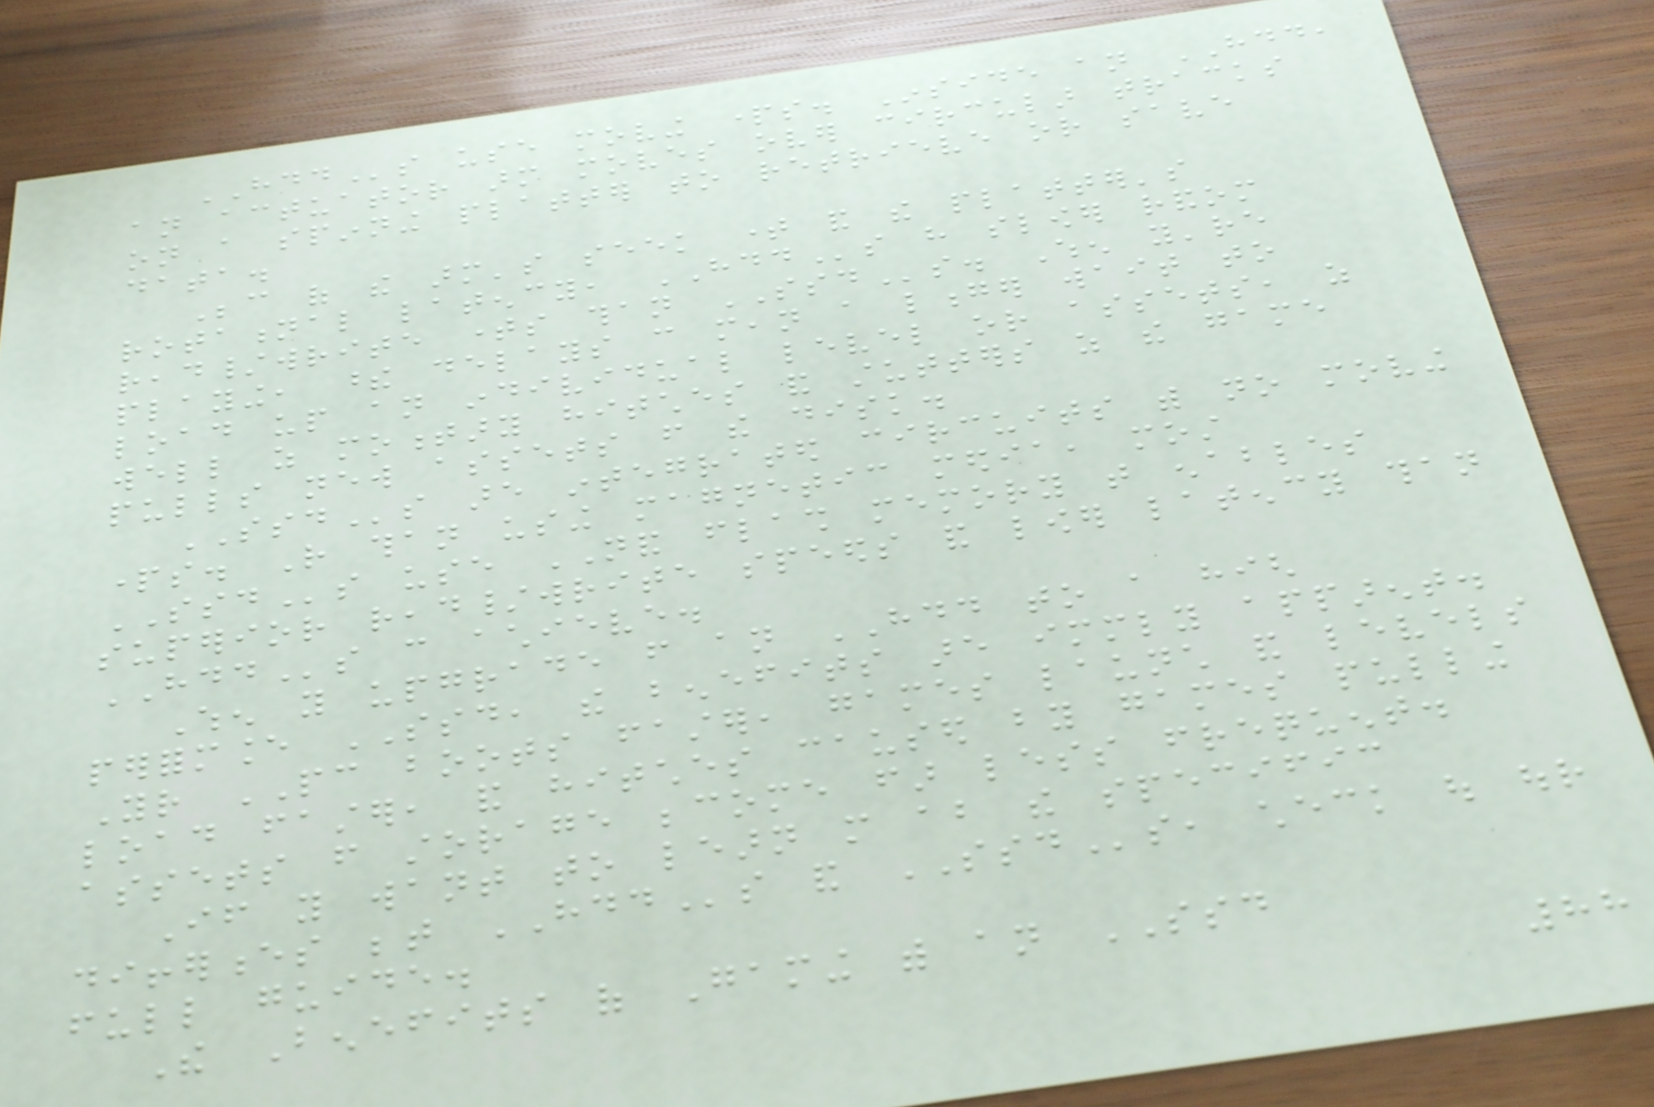HDDs use moving parts. Inside an HDD,
an actuator arm moves over circular tracks
on a spinning platter to retrieve or save
data.
Because of the arm's seek time and the platter's
rotational latency, HDDs have slower random
read/write times than SSDs. When you're
playing, these delays can mean a longer wait to
load up an individual level or assets, as
well as momentary hitches and stutters as the game
pulls new assets from the disk.
SSDs are integrated circuits with no moving
parts. Rather than using magnetic media, most
SSDs use NAND flash memory that enables
superior read/write speeds and lower latency than
HDDs can achieve.
When you upgrade from an HDD to a high
performance SSD, the benefits are immediately apparent.
Your PC boots faster, games launch and levels
load faster, and hitches caused by games pulling
assets from storage become far less frequent.
If you want to learn more about the specific
differences between HDDs and SSDs, check out our
full guide.
The Benefits of Gaming with an SSD
88
